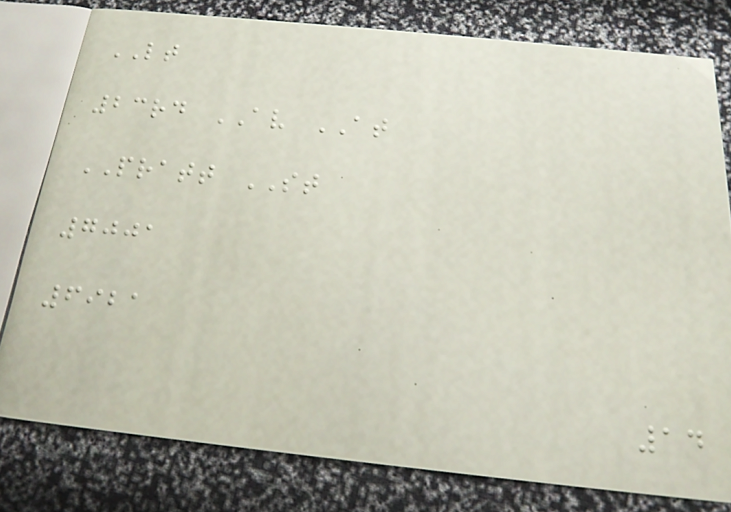LT
23rd AV AT
PRATT ST
7001
6921
14
